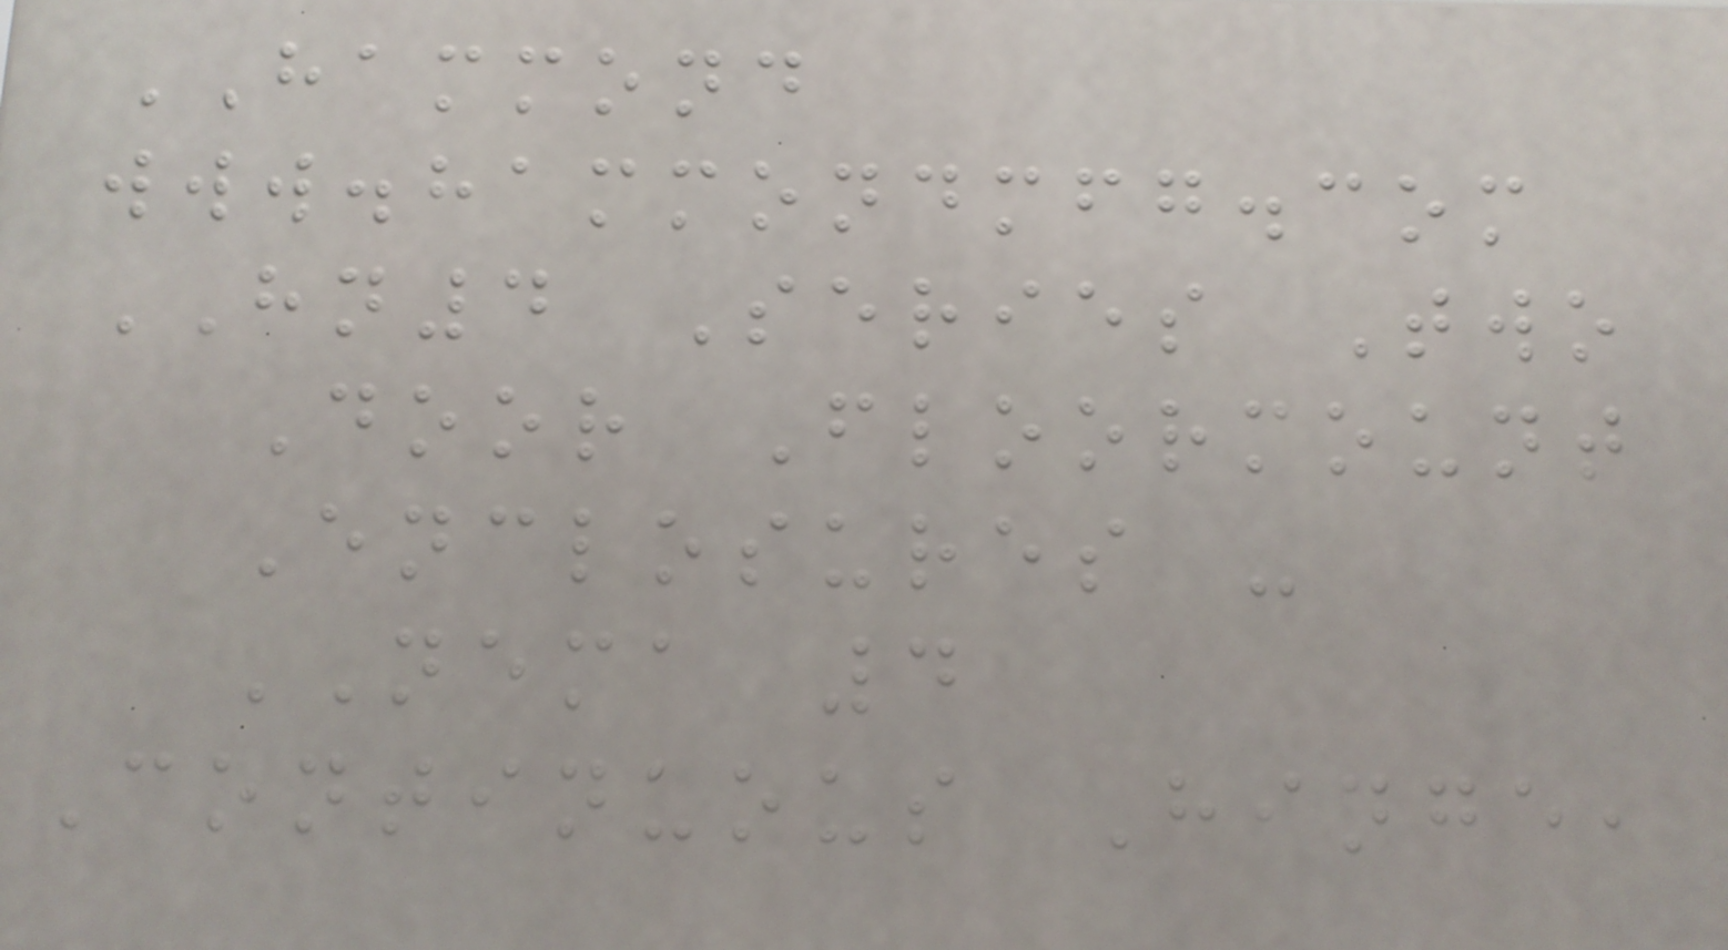HAMMOND
www.hammondmfg.com
HN4 Series Two
Door Floormount
Enclosures -
NEMA 4
Continuous Hinge,
